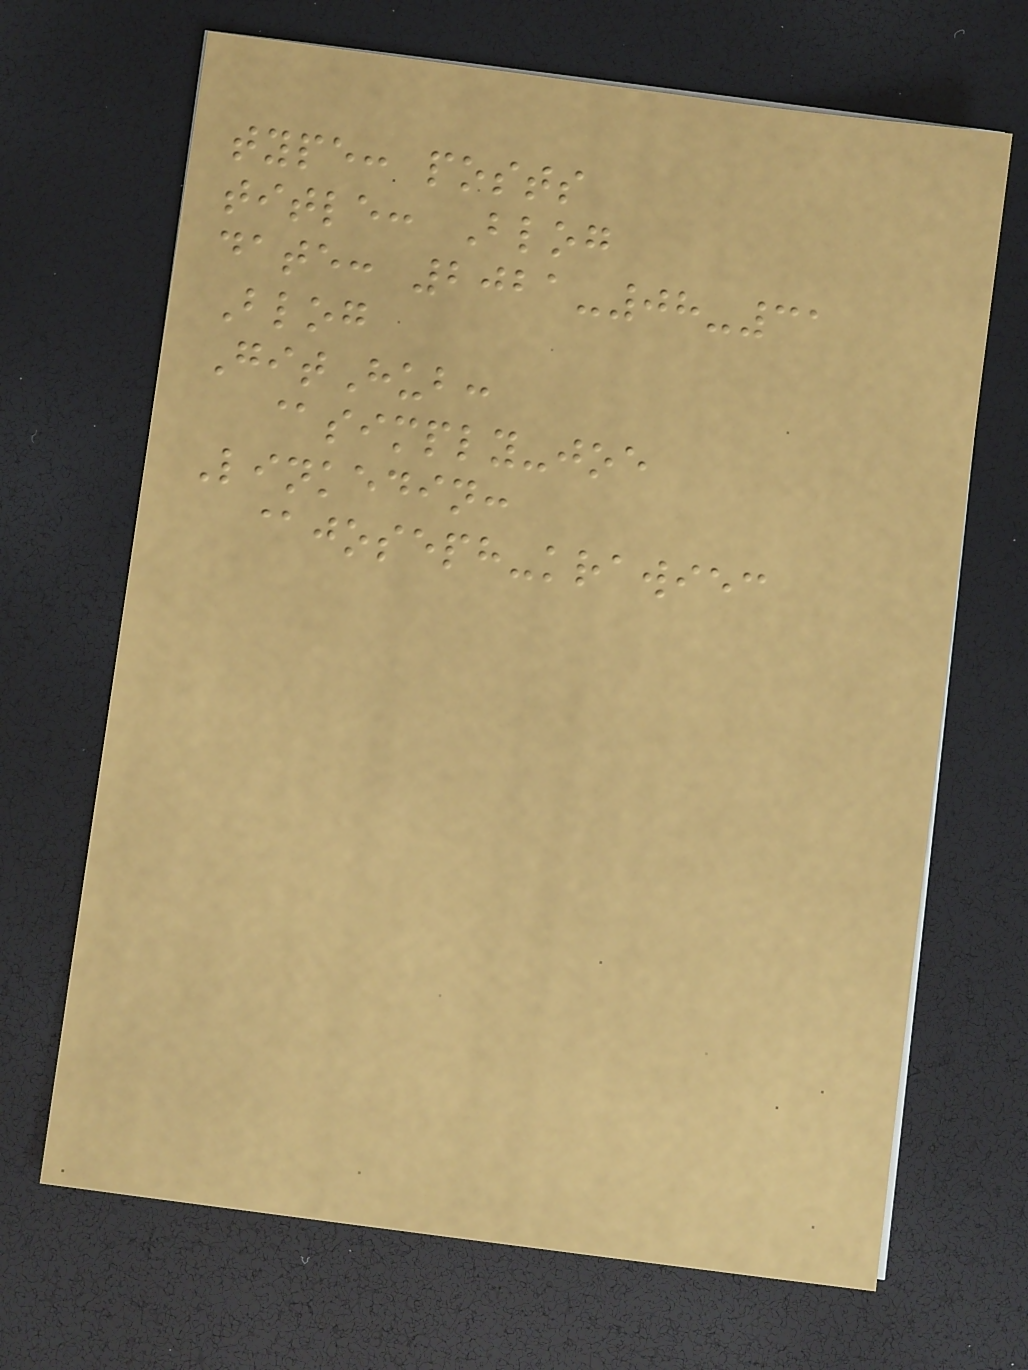type: posts
title: Blog
date: 2021-08-31
Blog
GitHub:
@simply-joe
Linkedin:
@joseph-krawiec
